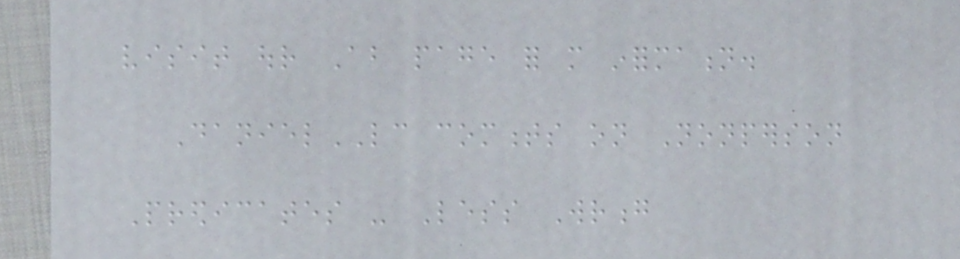visit our About page for more information.
DanielLC comments on Nonperson
Predicates - Less Wrong
